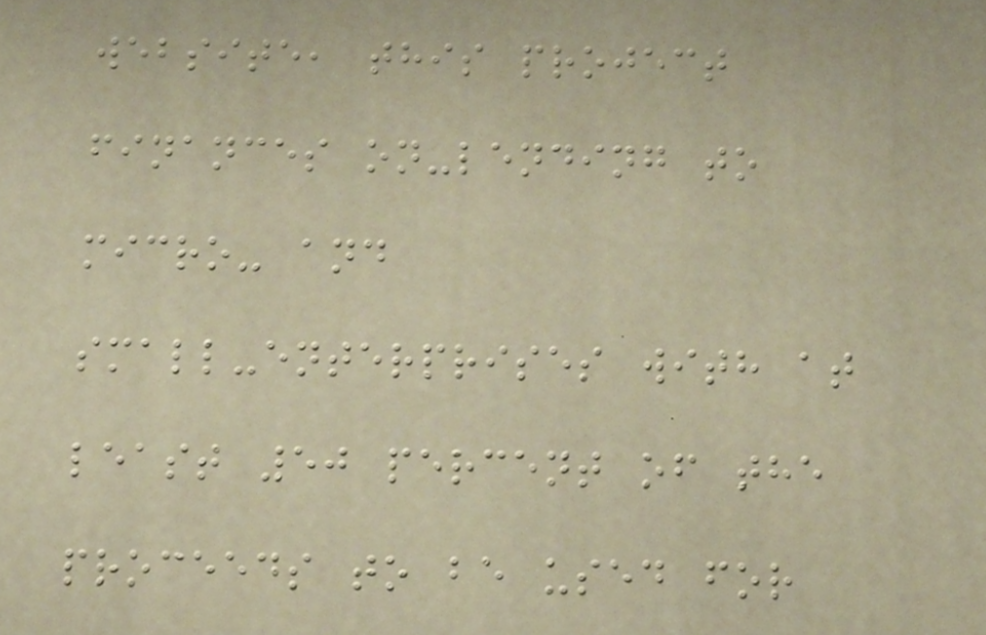website, this project
finances on-lending to
micro- and
small-enterprises with at
least 50 percent of the
proceeds to be used for
